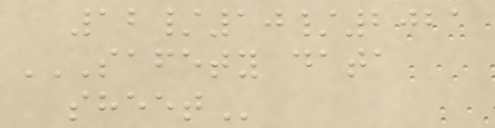12/10/2021
SAFETY DATA
SHEET
